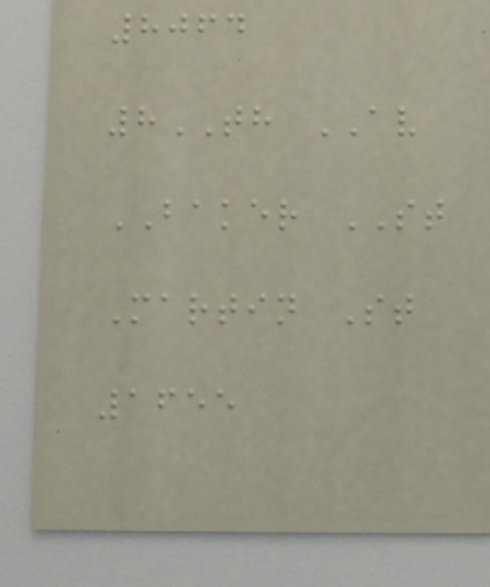8064
8TH AV
BAKER ST
Martin St
1655
